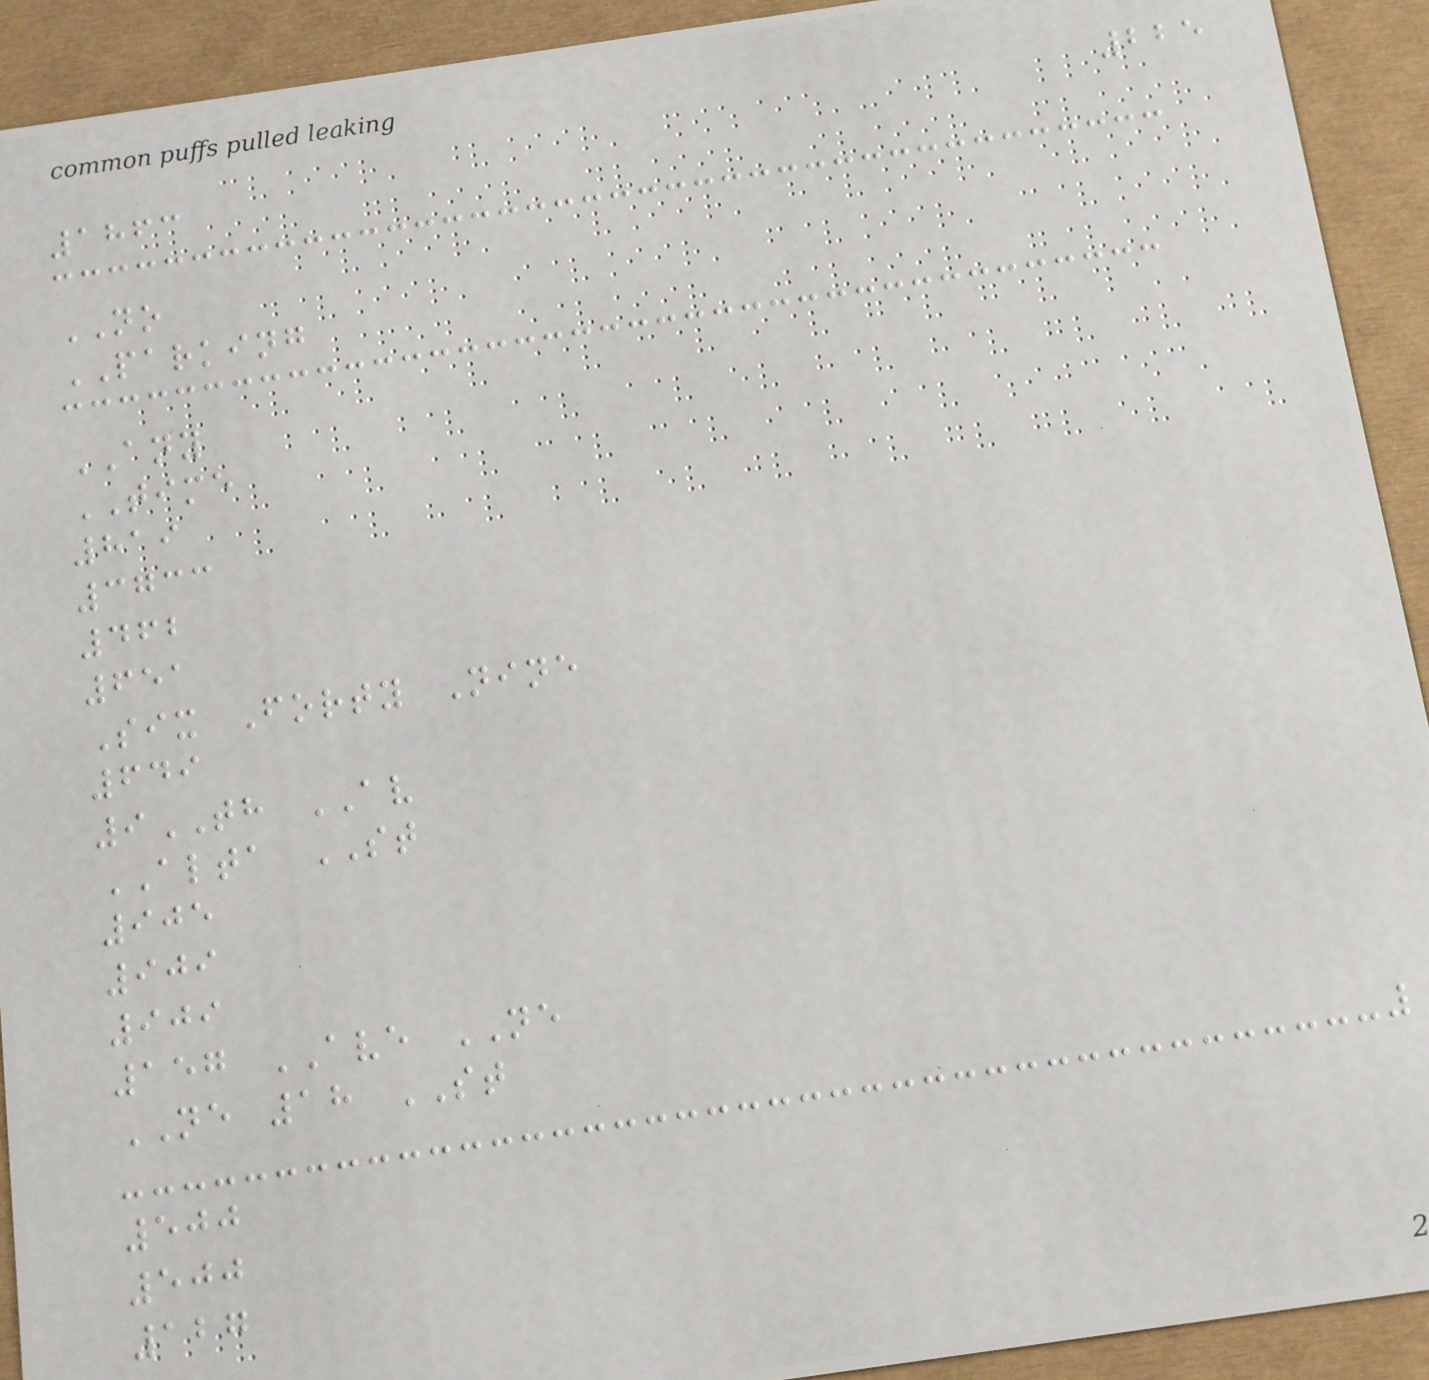225
1863
NO
PARKING
ANY
TIME
819
3733
462
651
Six Forty Nine
649
9TH AV
ALTA ST
905
909
909
157 AVE NE
NE 18 ST
500
500
127
